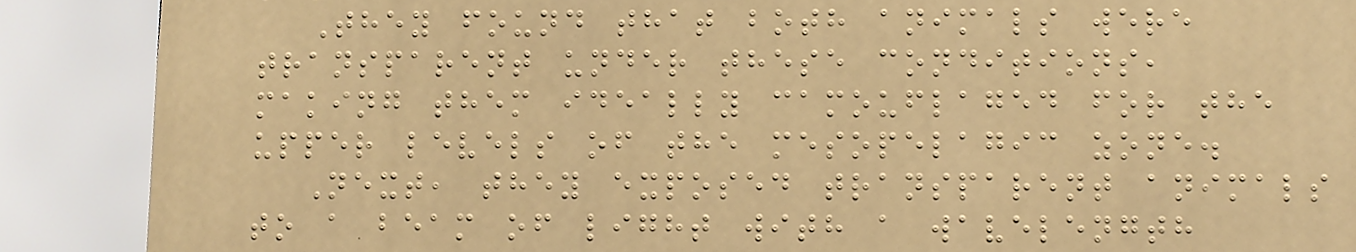They found that both animals were
transparent under these conditions,
making them ideally camouflaged for the
upper levels of the mesopelagic zone.
Next, they exposed transparent animals
to a beam of light with a wavelength
